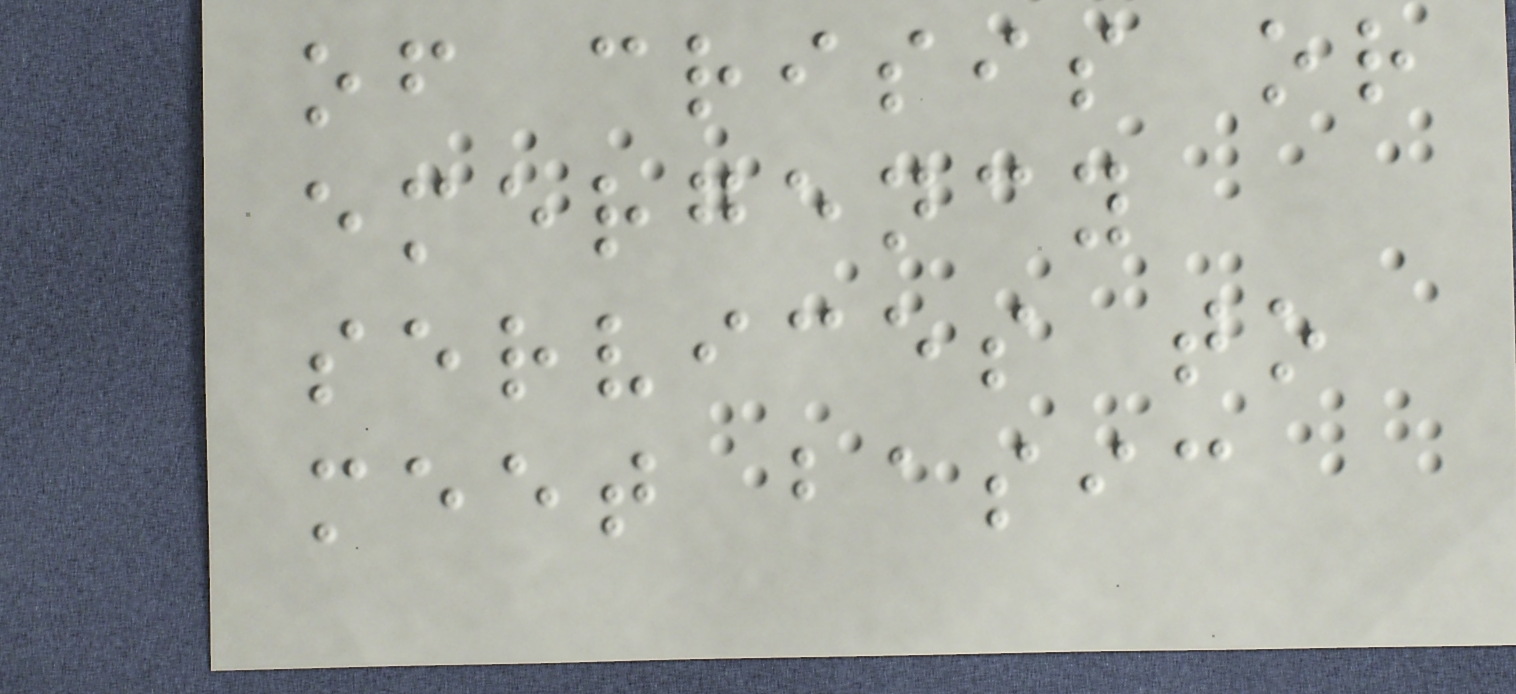of crisis or
emergency
services to
meet basic
